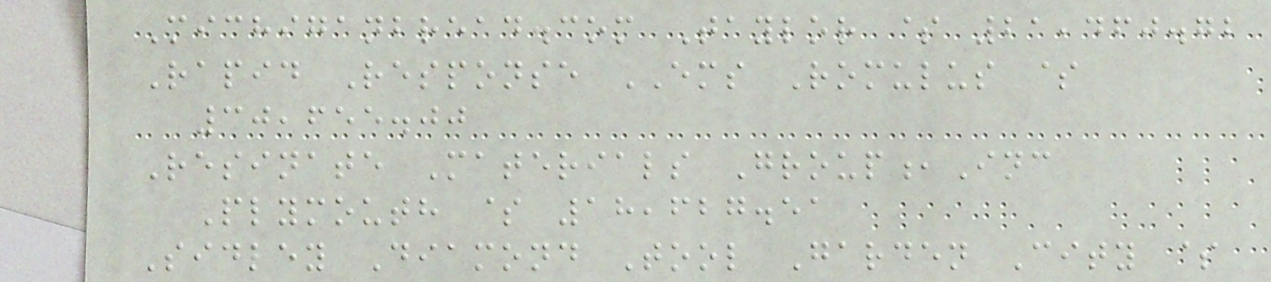Michiganbread.com Taylor $ 21,460.72
Rapid Response EMS Romulus $
30,655.00
Resinate Materials Group,Inc
Plymouth $ 18,627.51
Sidley Diamond Tool Garden City $
